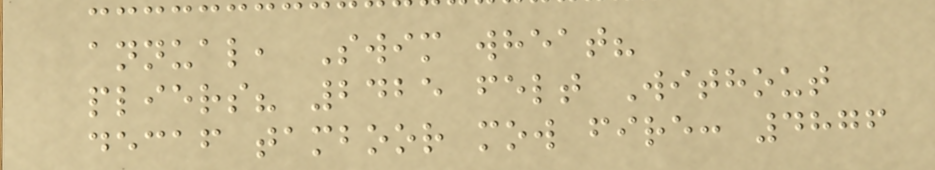annual, Swim wheat?
pliers? 2425 felt Without
decaf tamboor mow fire: 4876
